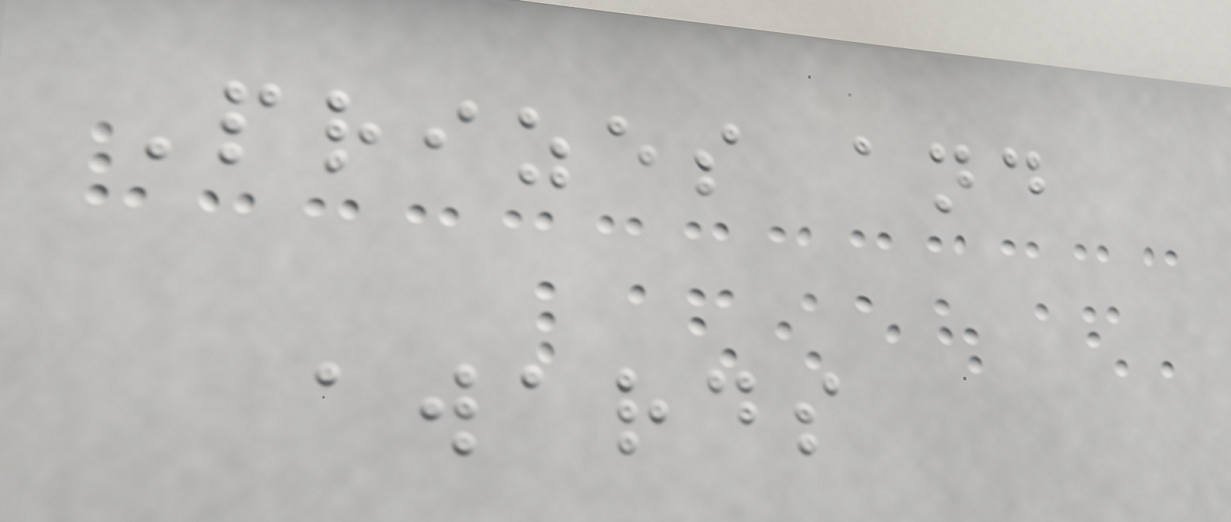Prizes and
awards
